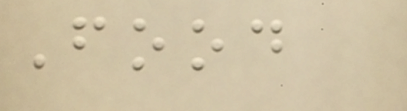Food
